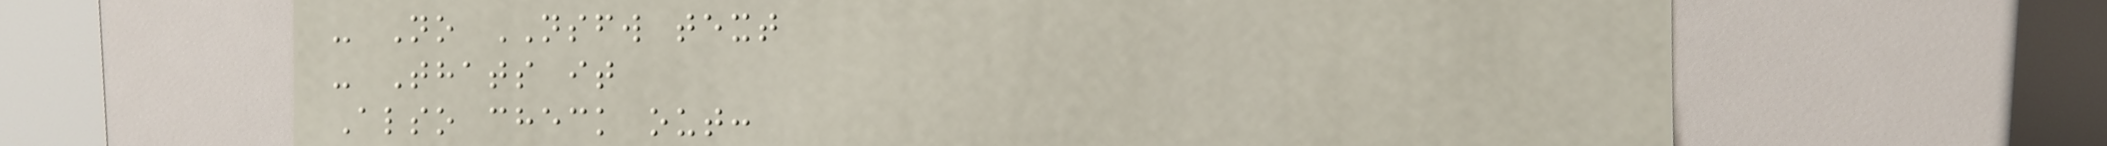- No NSFW text
- Thats it
Also check out:
